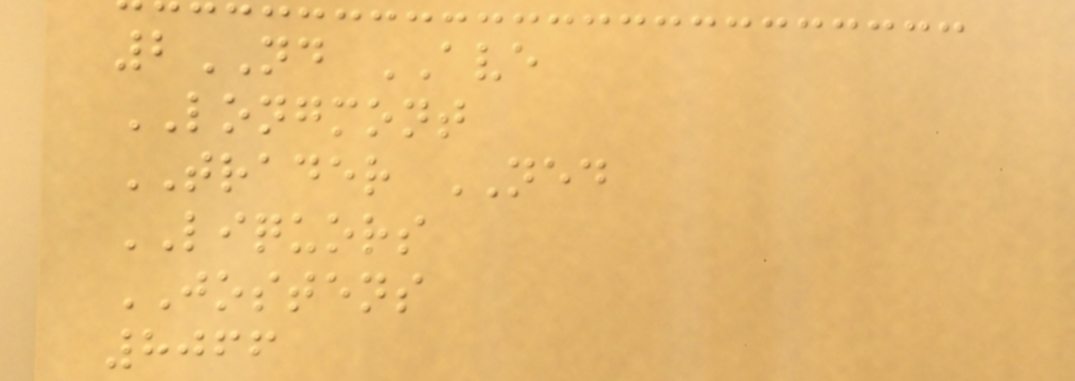2ND AVE
LONGMONT
TRADER NED
LIQUORS
JOSTENS
8066
